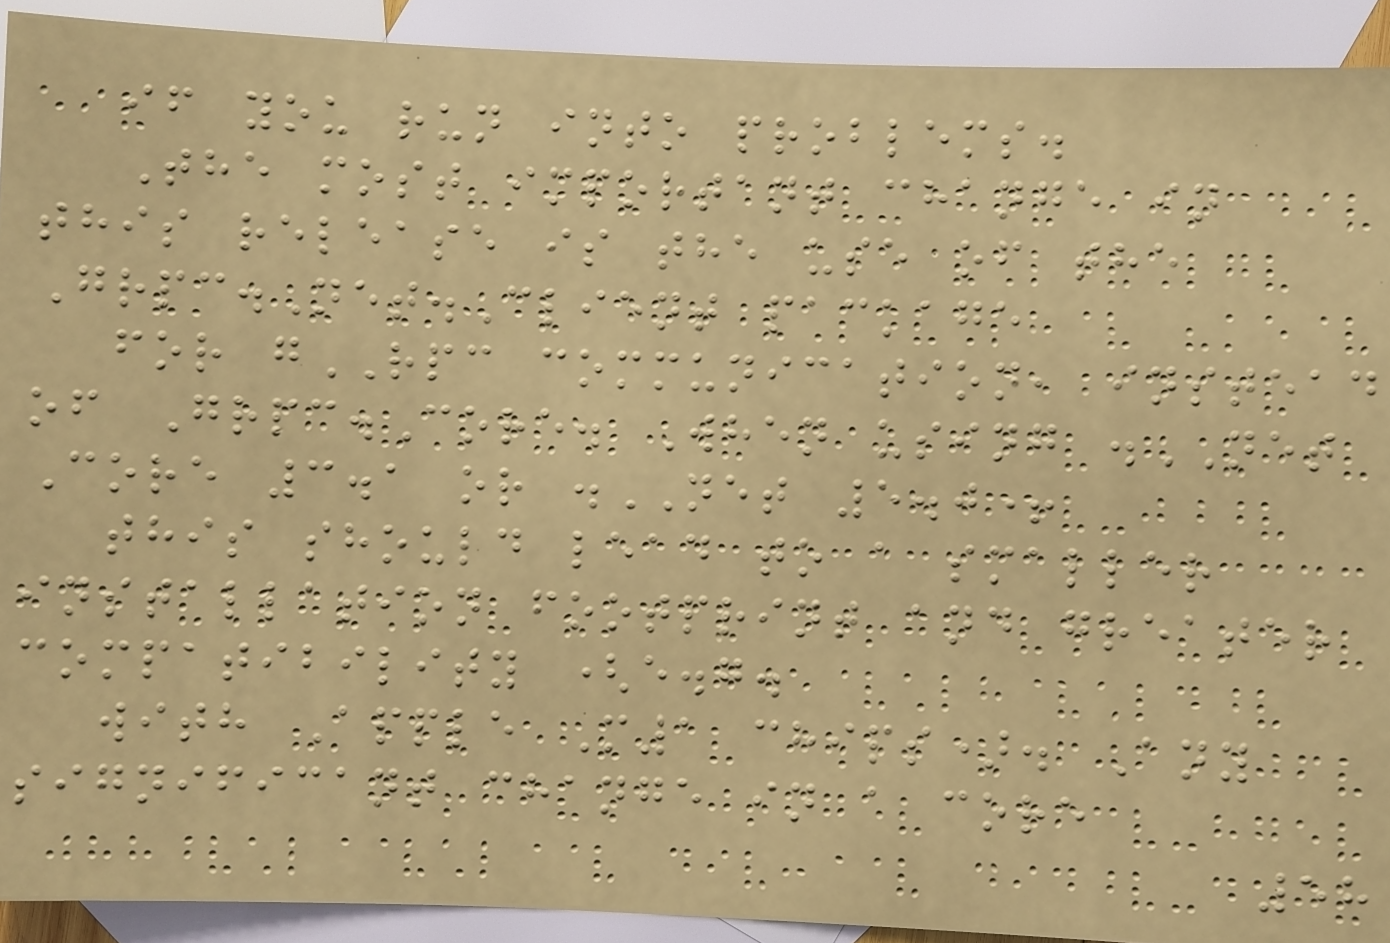if you run into problems.
The most important change in
this release is the use of the
Grpc.Net.Client package
for gRPC communication, instead
of Grpc.Core. When using .NET
Core 3.1 or .NET 5.0+
this should lead to a smaller
installation footprint and greater
compatibility (e.g.
with Apple M1 chips). Any
significant change in a core
58
